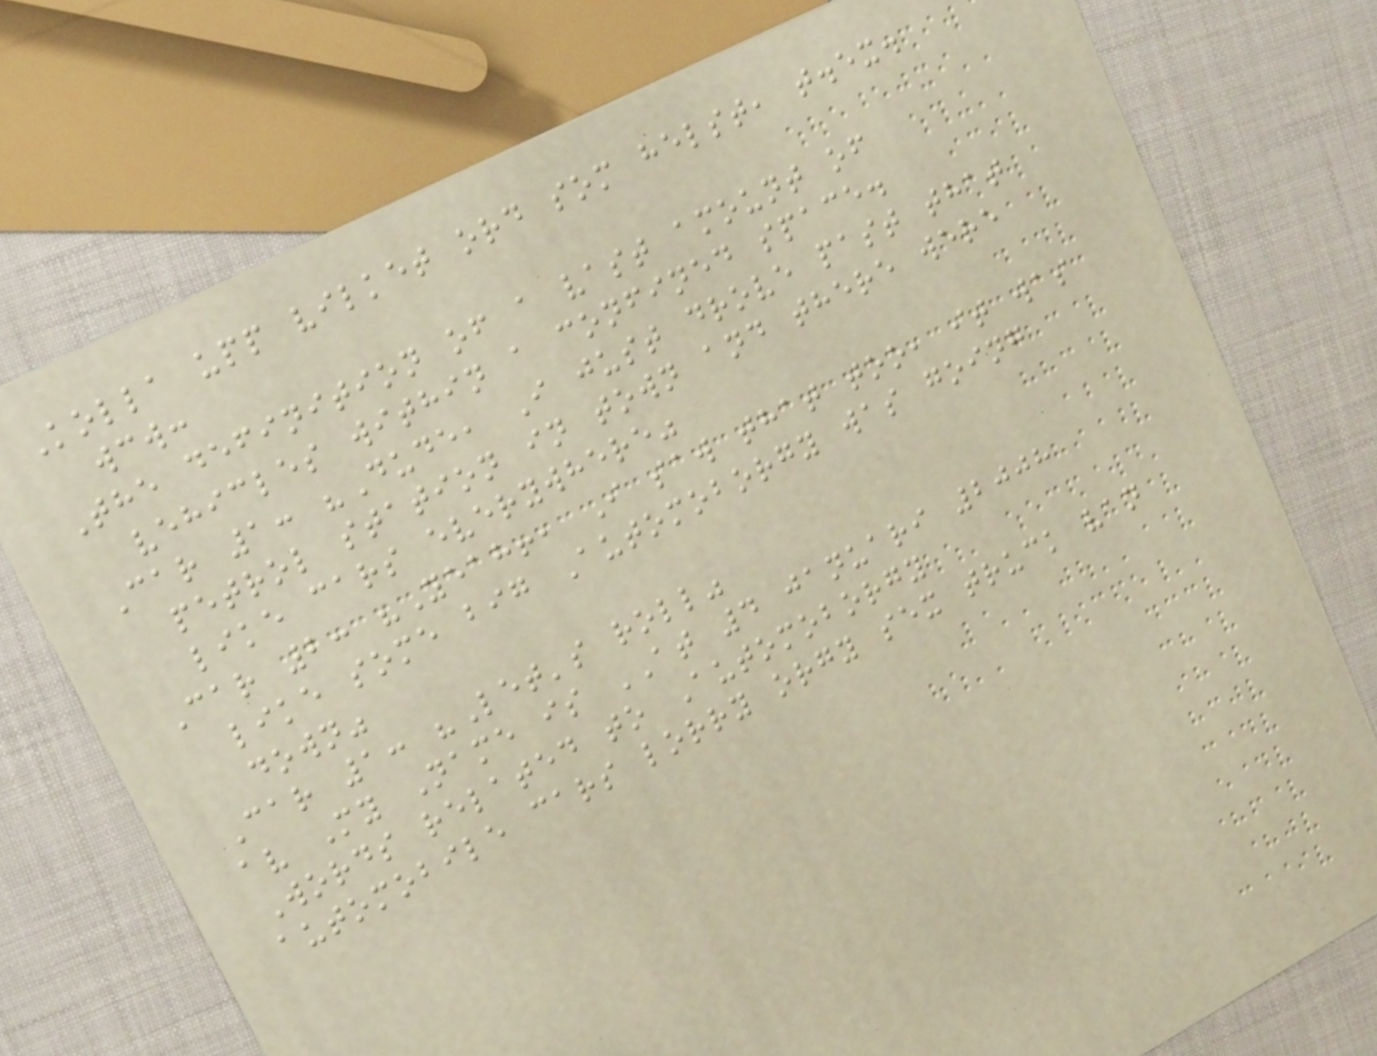Kolla upp vilket ord som helst, t.ex.
wcw:
The definition of a vast amount of
vehicles within a confined space.
Car 1: "Dude, I just drove past that
petrol station in town and there were
like cars everywhere"
Car 2: "Yeah!, I saw that too, it was
like some big Automoborgy was going
down"
Car 1: "Let's roll"
av My Name is AT 4 januari 2008
Words related to Automoborgy
automobile cars lorry orgy sex truck van
